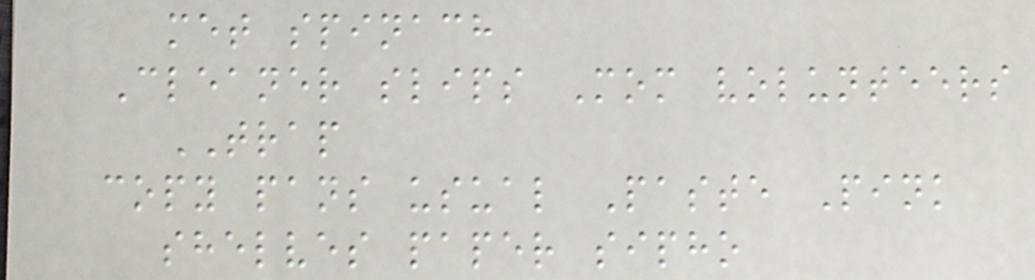met spinach
Cleaner slips Mom volunteers
TRAP
copy pans usual Paste Pink
shelves paper sipho
